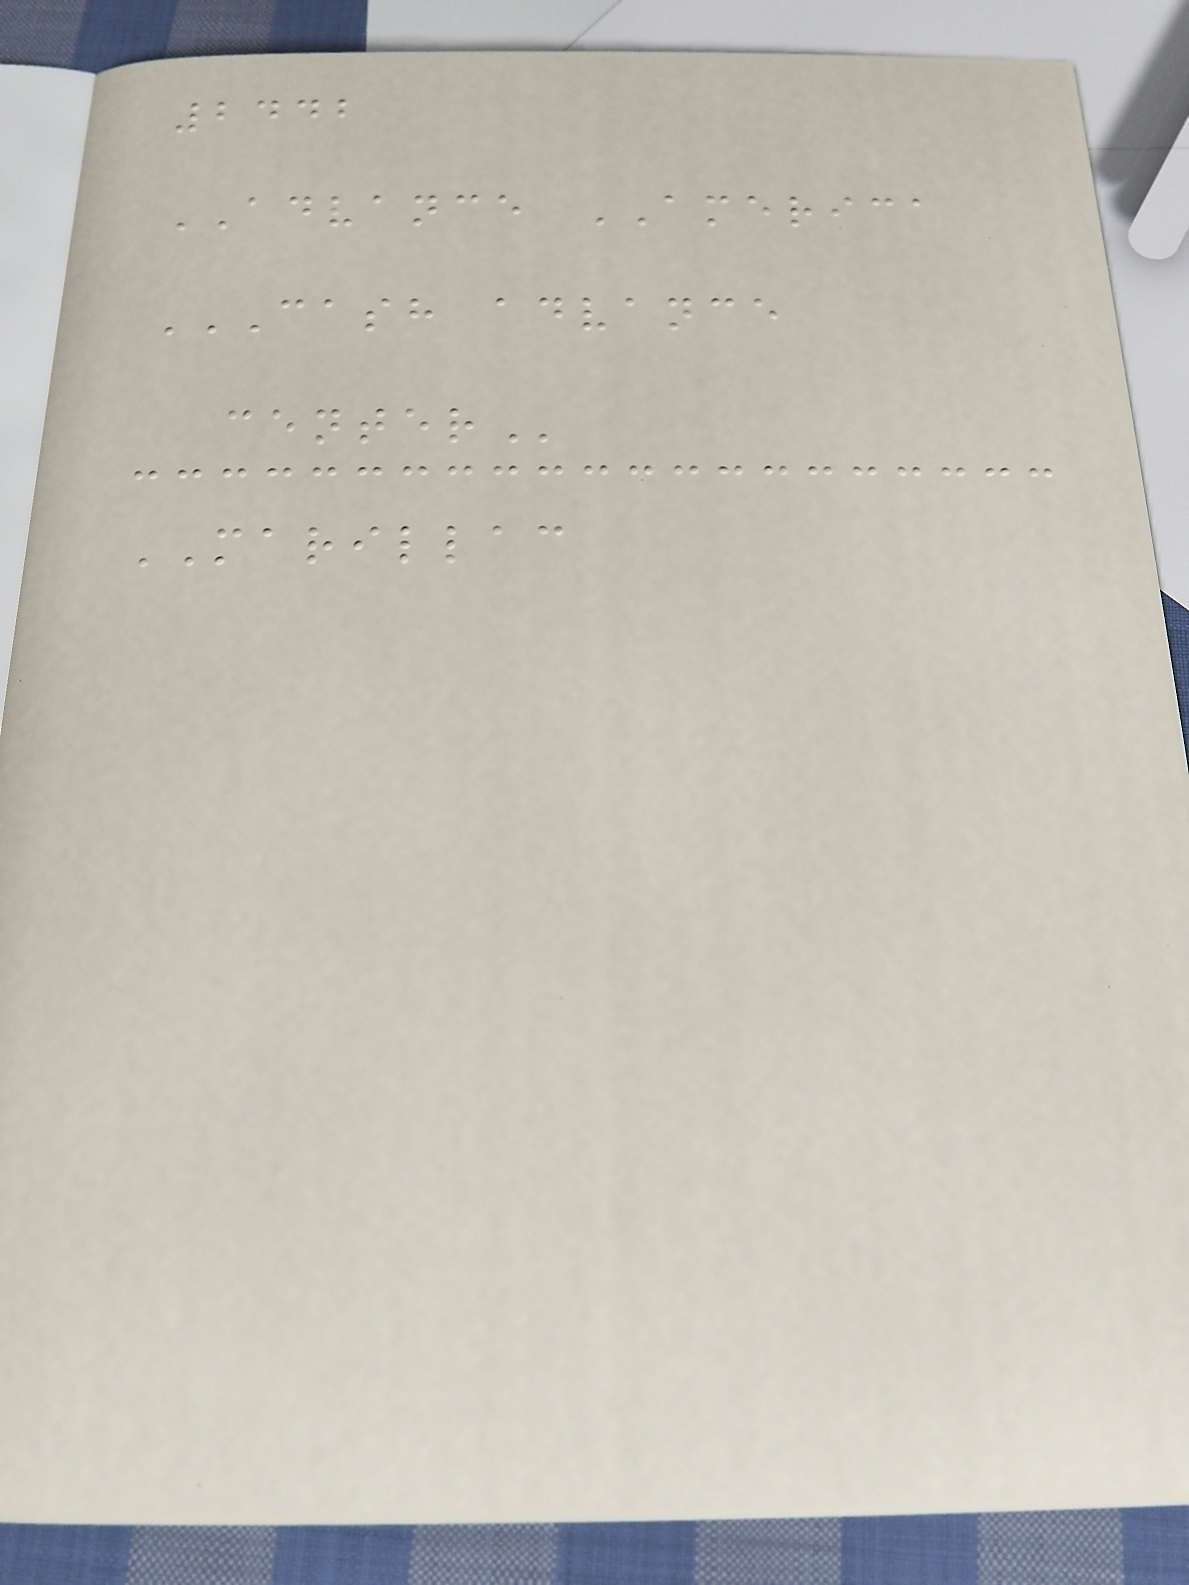2442
ADVANCE AMERICA
CASH ADVANCE
CENTER
MARILLAC
